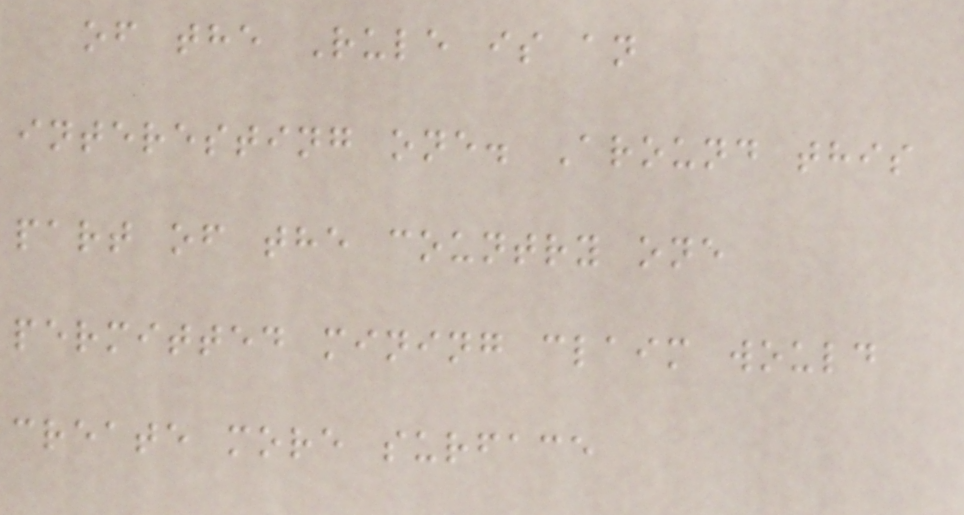of the Rule is an
interesting one. Around this
part of the country one
permitted mining claim would
create more surface
